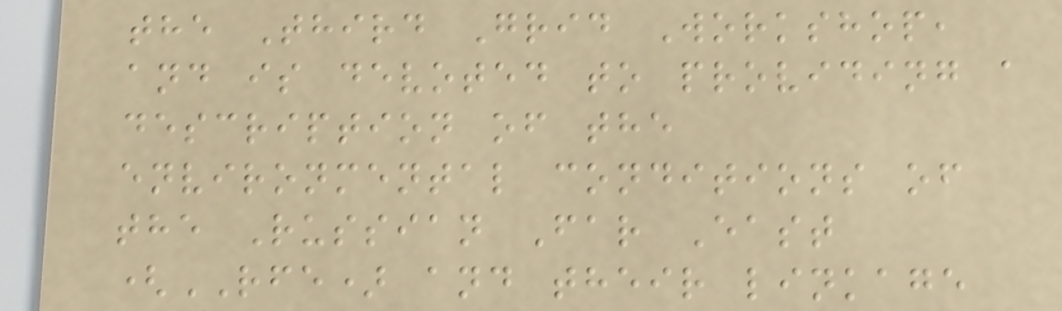the Third Grid Workshop,
and is devoted to providing a
description of the
environmental conditions of
the Russian Far East
(RFE) and their linkage
